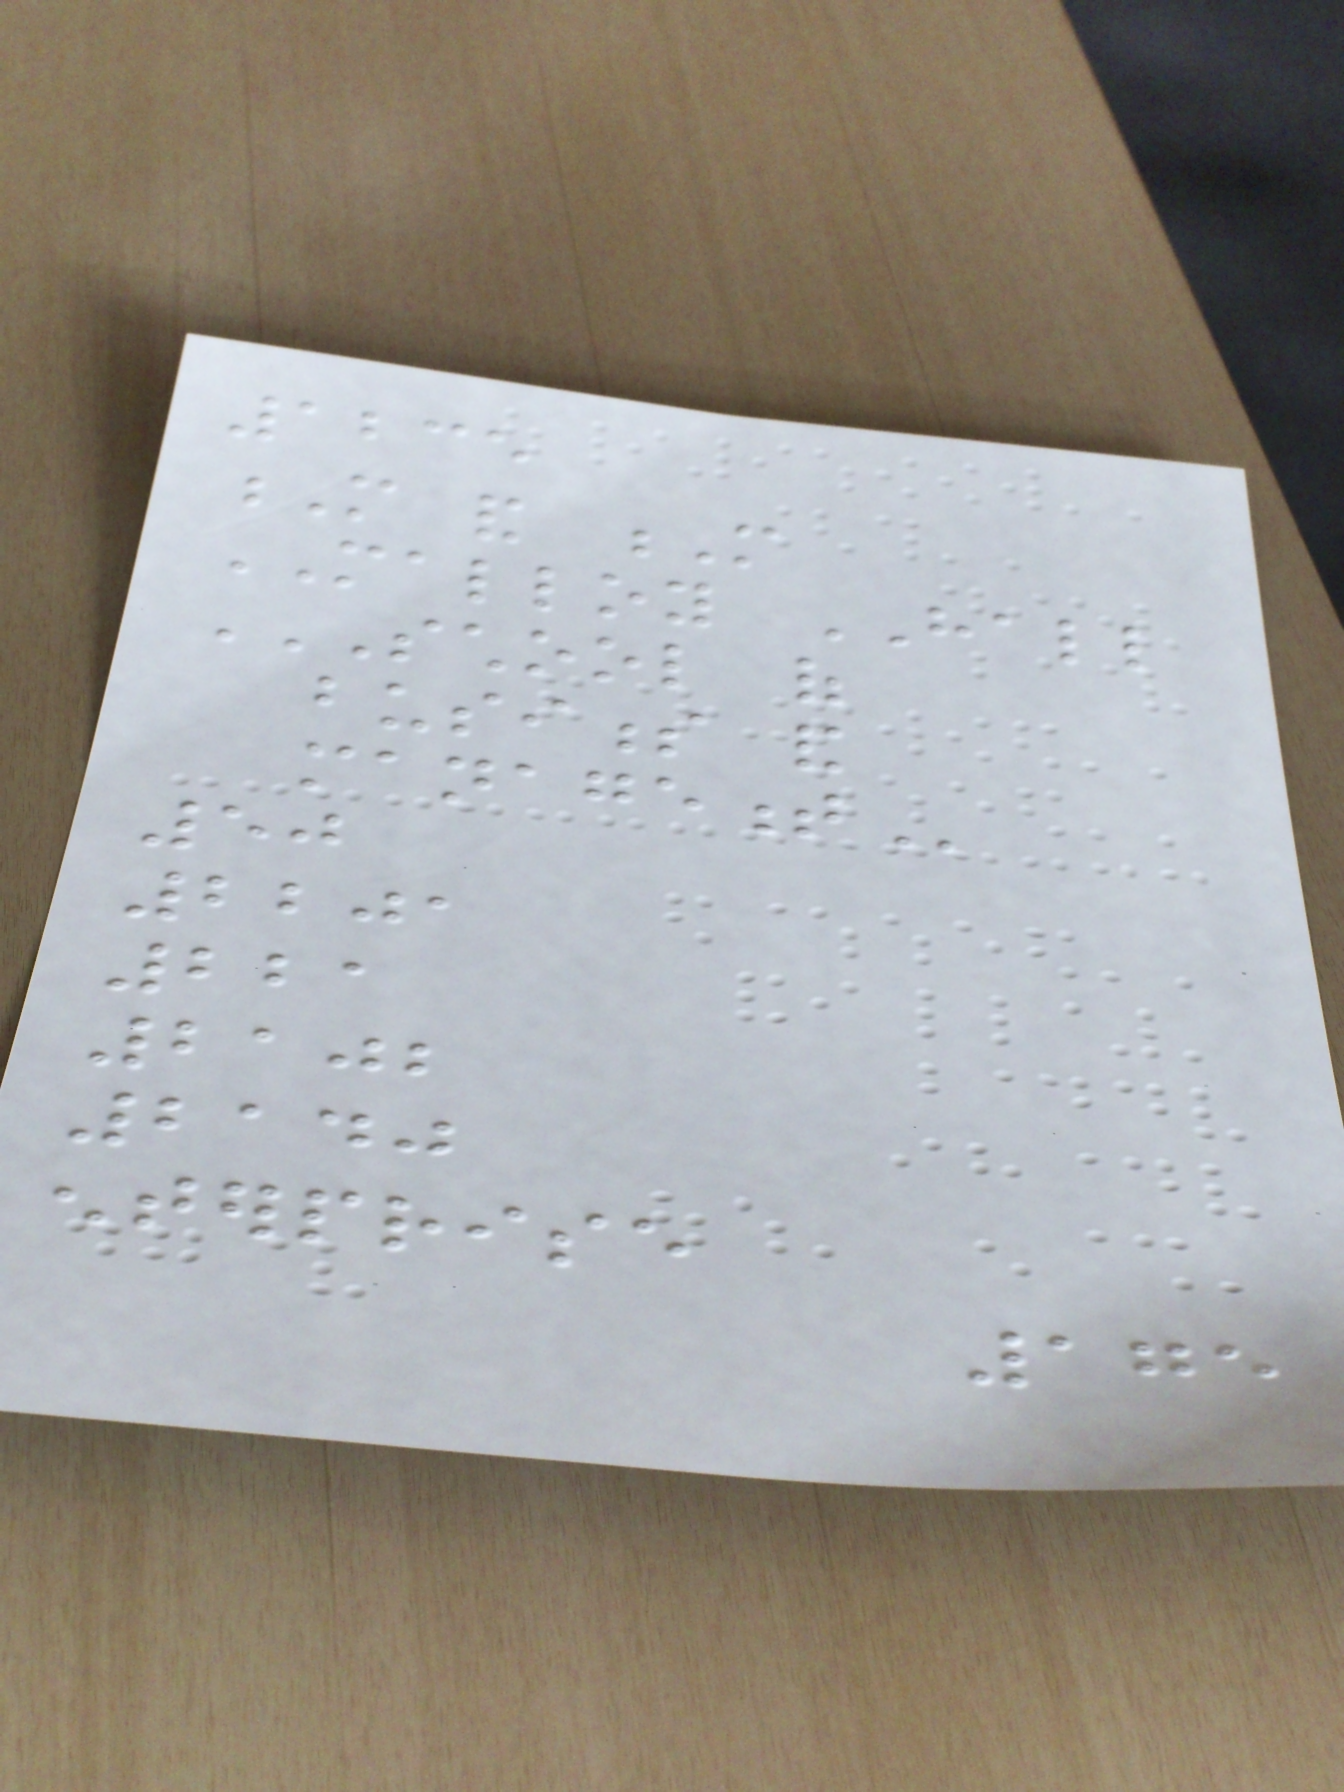1235
M and M
MALLOY HALL
SCHOOL OF
BUSINESS AND
MANAGEMENT
50
2201
221
2102
2140
enterprise
175
